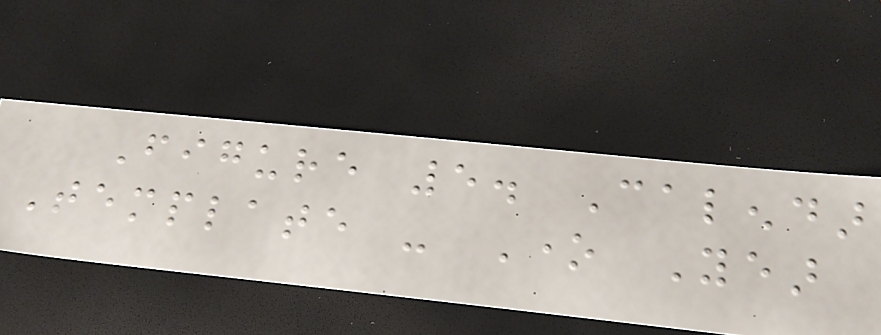Figure 5. Calendar
Template - One Year
